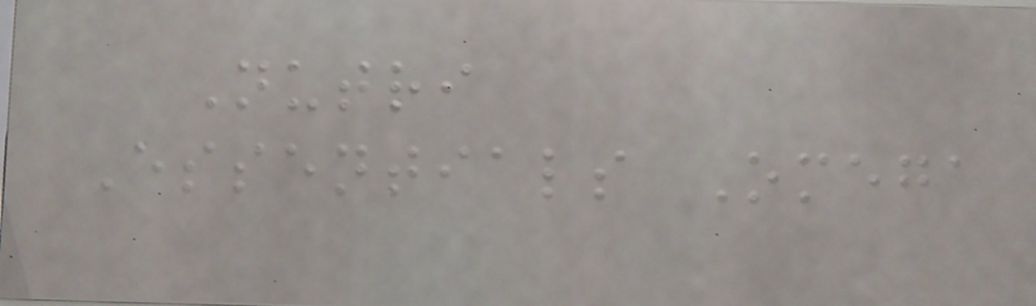Nutri
Essentials Omega
